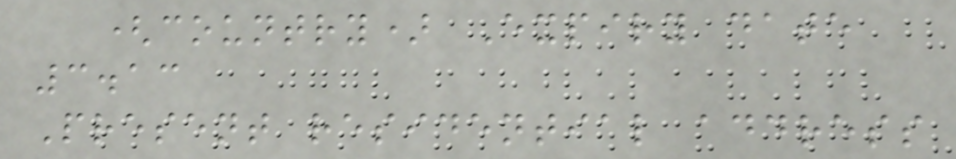(country) Expiry date
3.13
Present residential address
